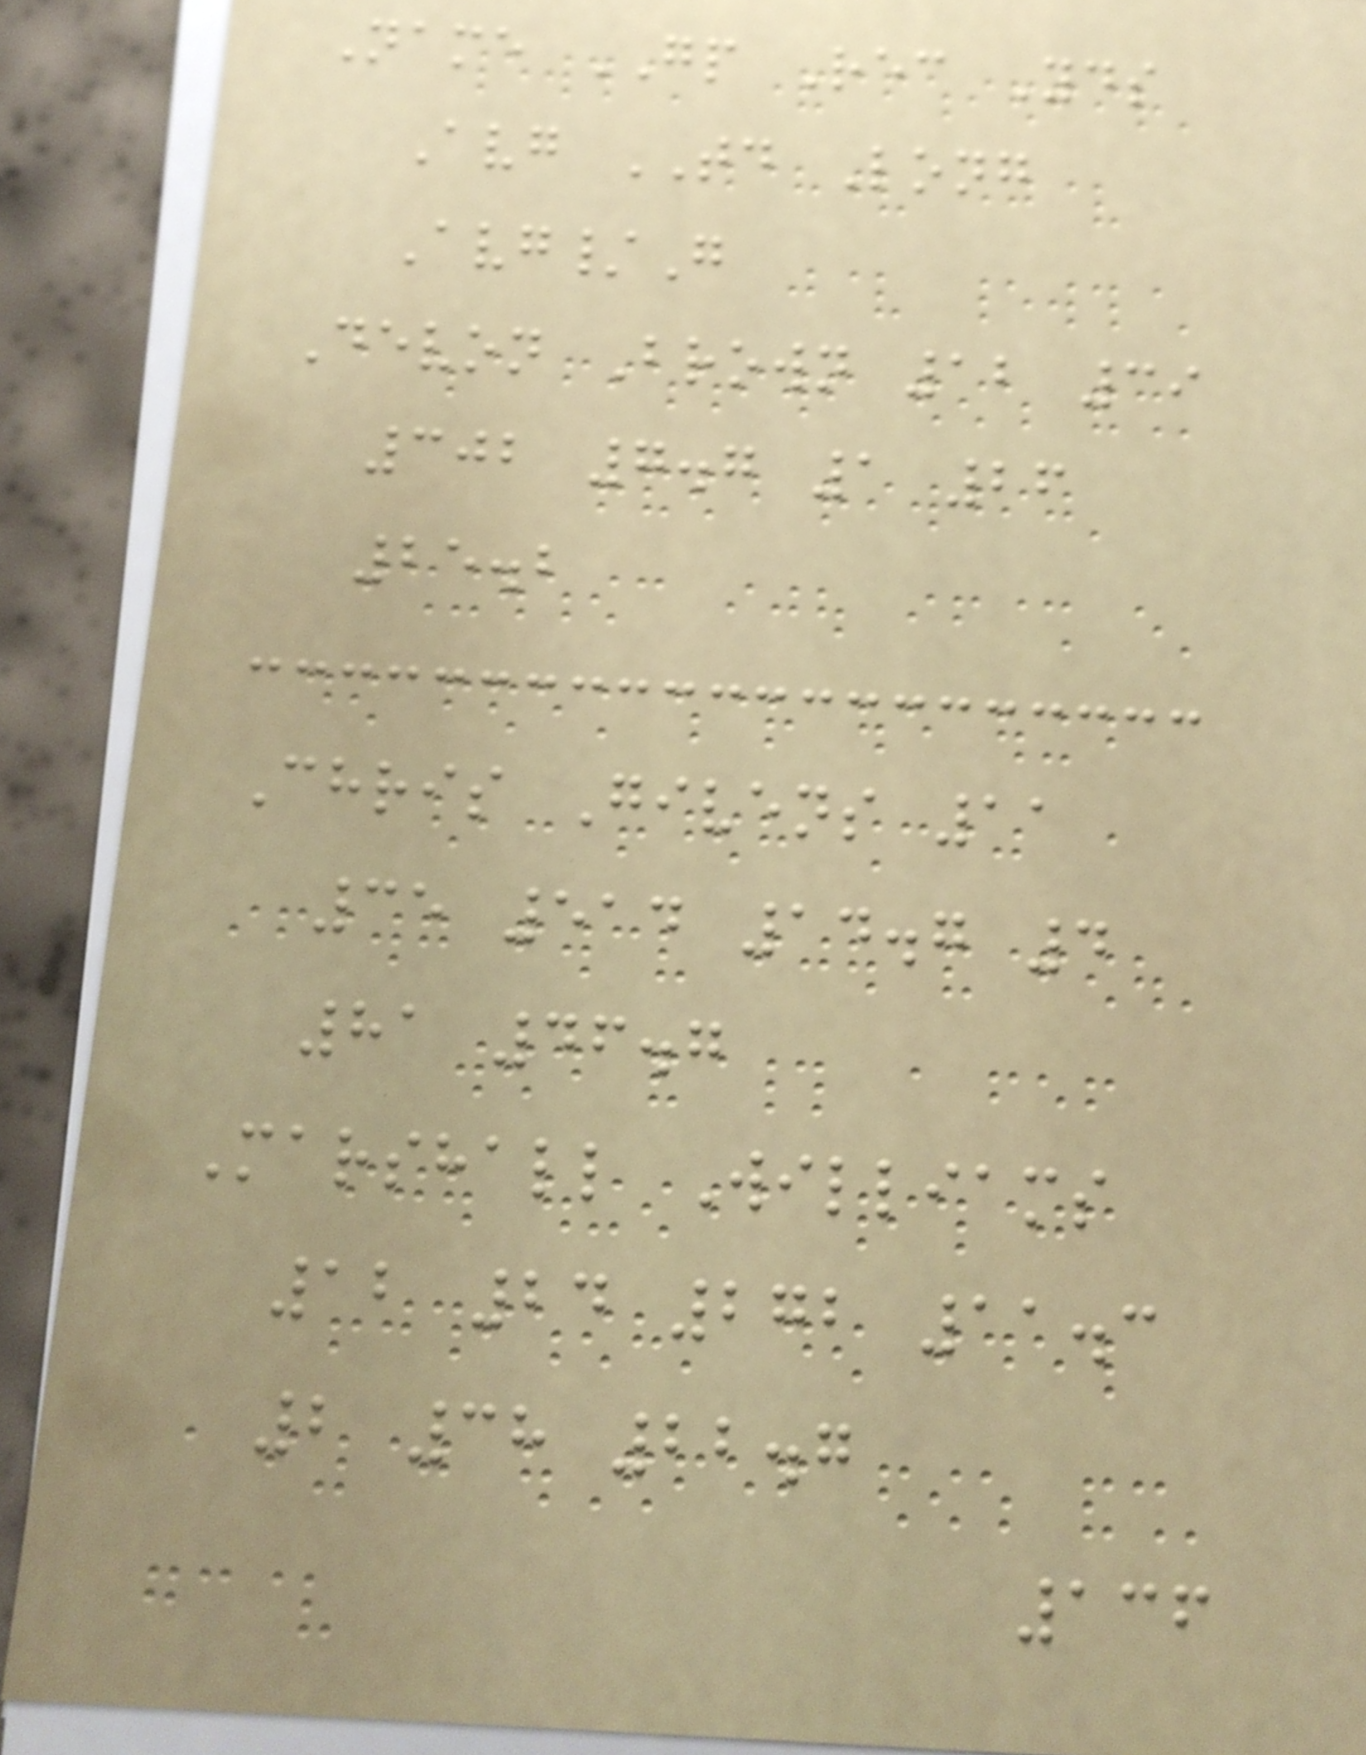Name GP Rec Yds
Avg TD Long
Avg/G
Devon Brown 12 39
302 7.7 1 26
25.2
Chris Givens 11
35 514 14.7 4
81 46.7
Marshall Williams
12 24 272 11.3
2 38 22.7
136
